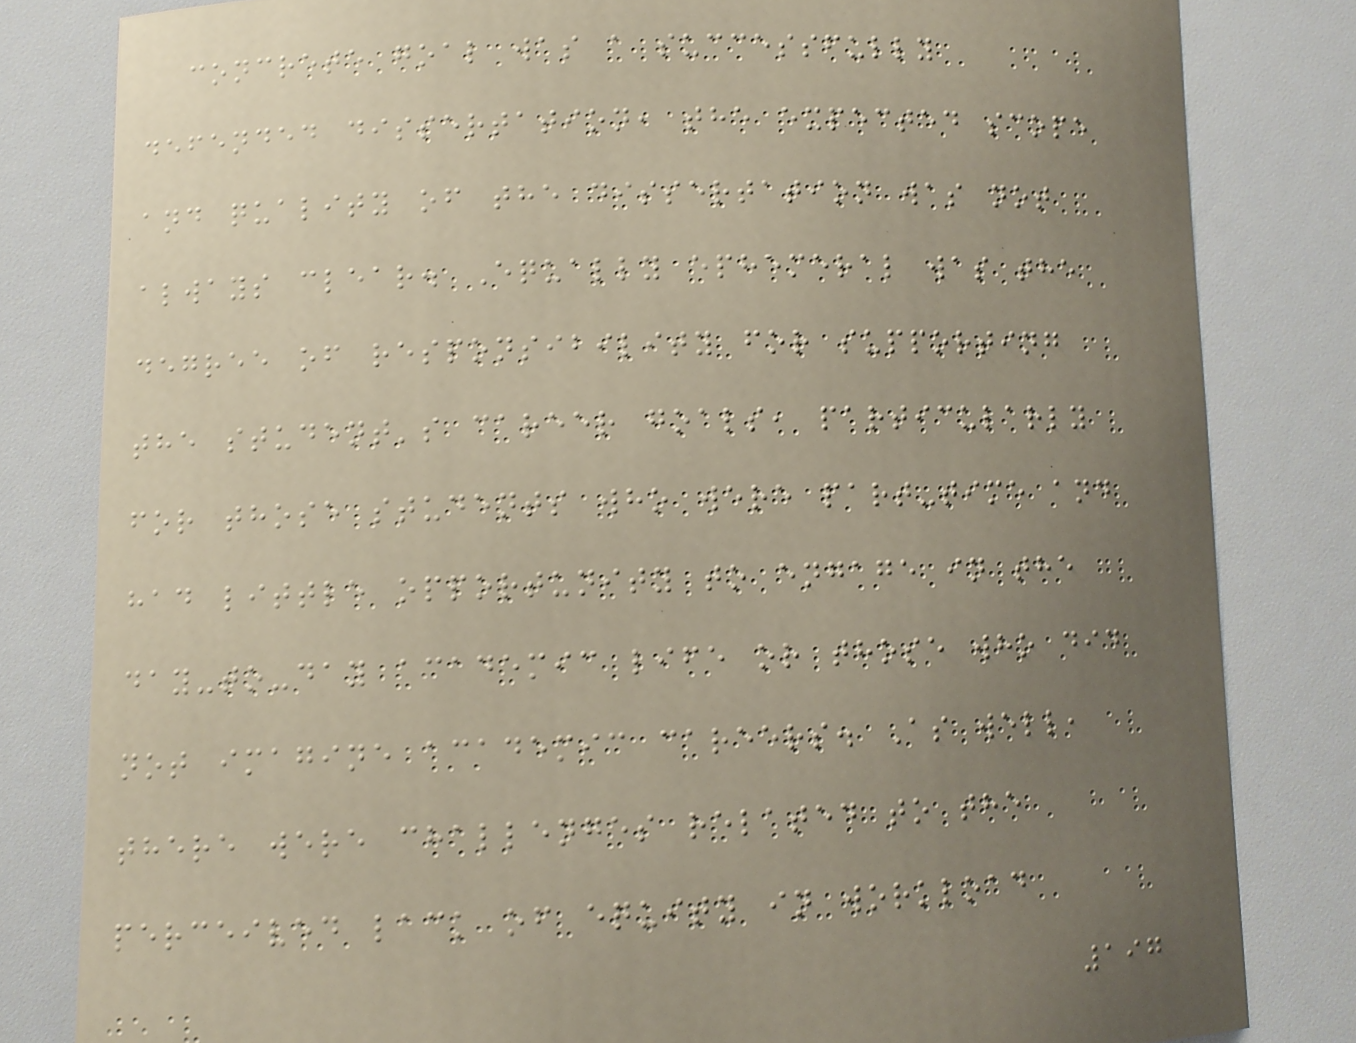concrete goal was a successfully
defended dissertation, the expected scope
and quality of the dissertation was not
always clear. Equally ephemeral was the
degree of responsibility for supporting
the student's career goals, particularly
for those students who were part-time and
had little opportunity to engage in the
day-to-day academic life or those who did
not imagine academic careers. As well,
there were challenges related to the
perceived lack of equity in workload
197
